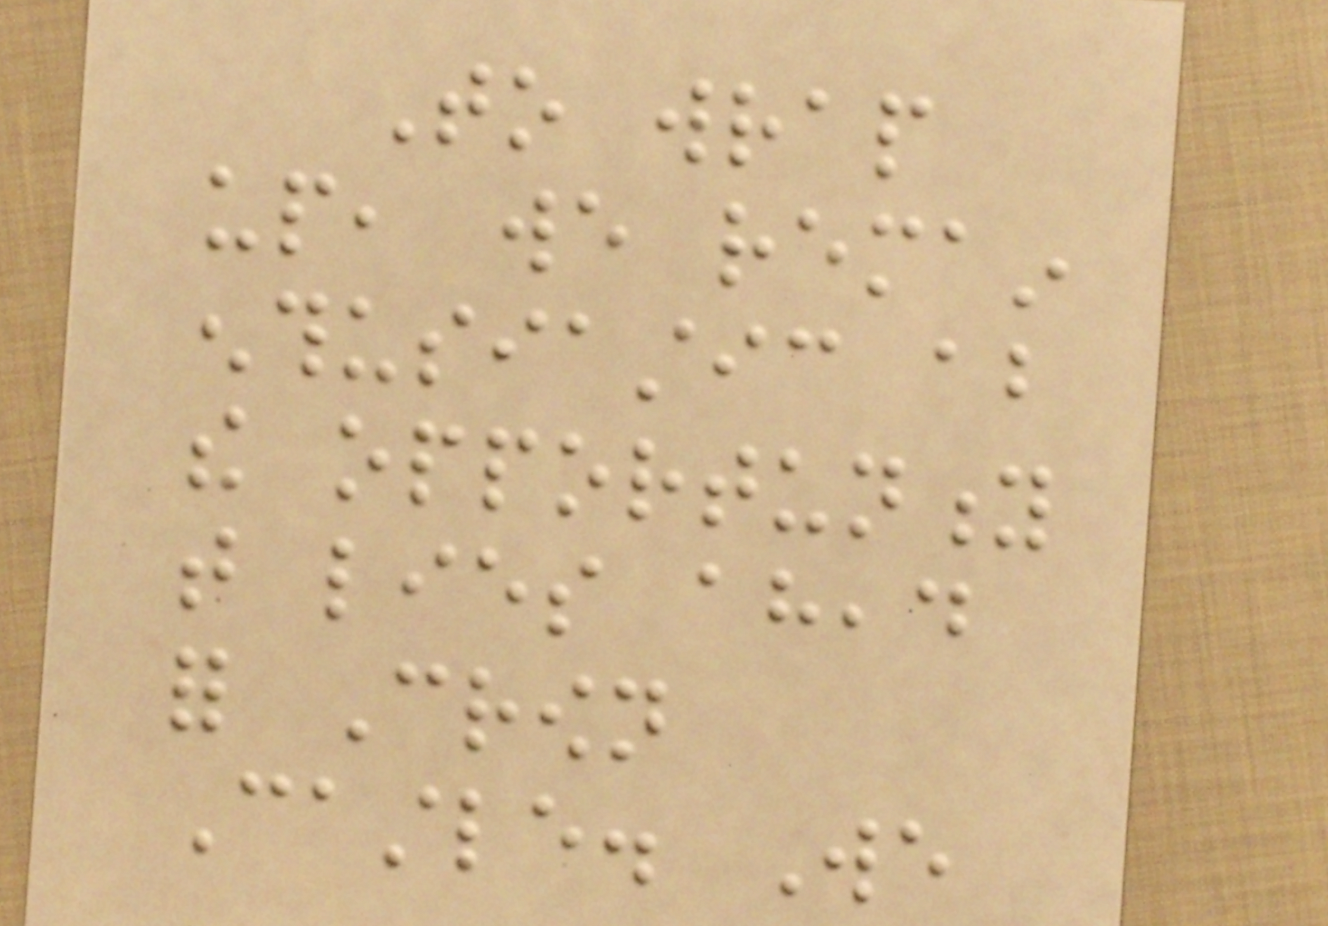To wrap
up, we remain
enthusiastic about
the opportunity
that lies ahead
for Crown
Castle. We
